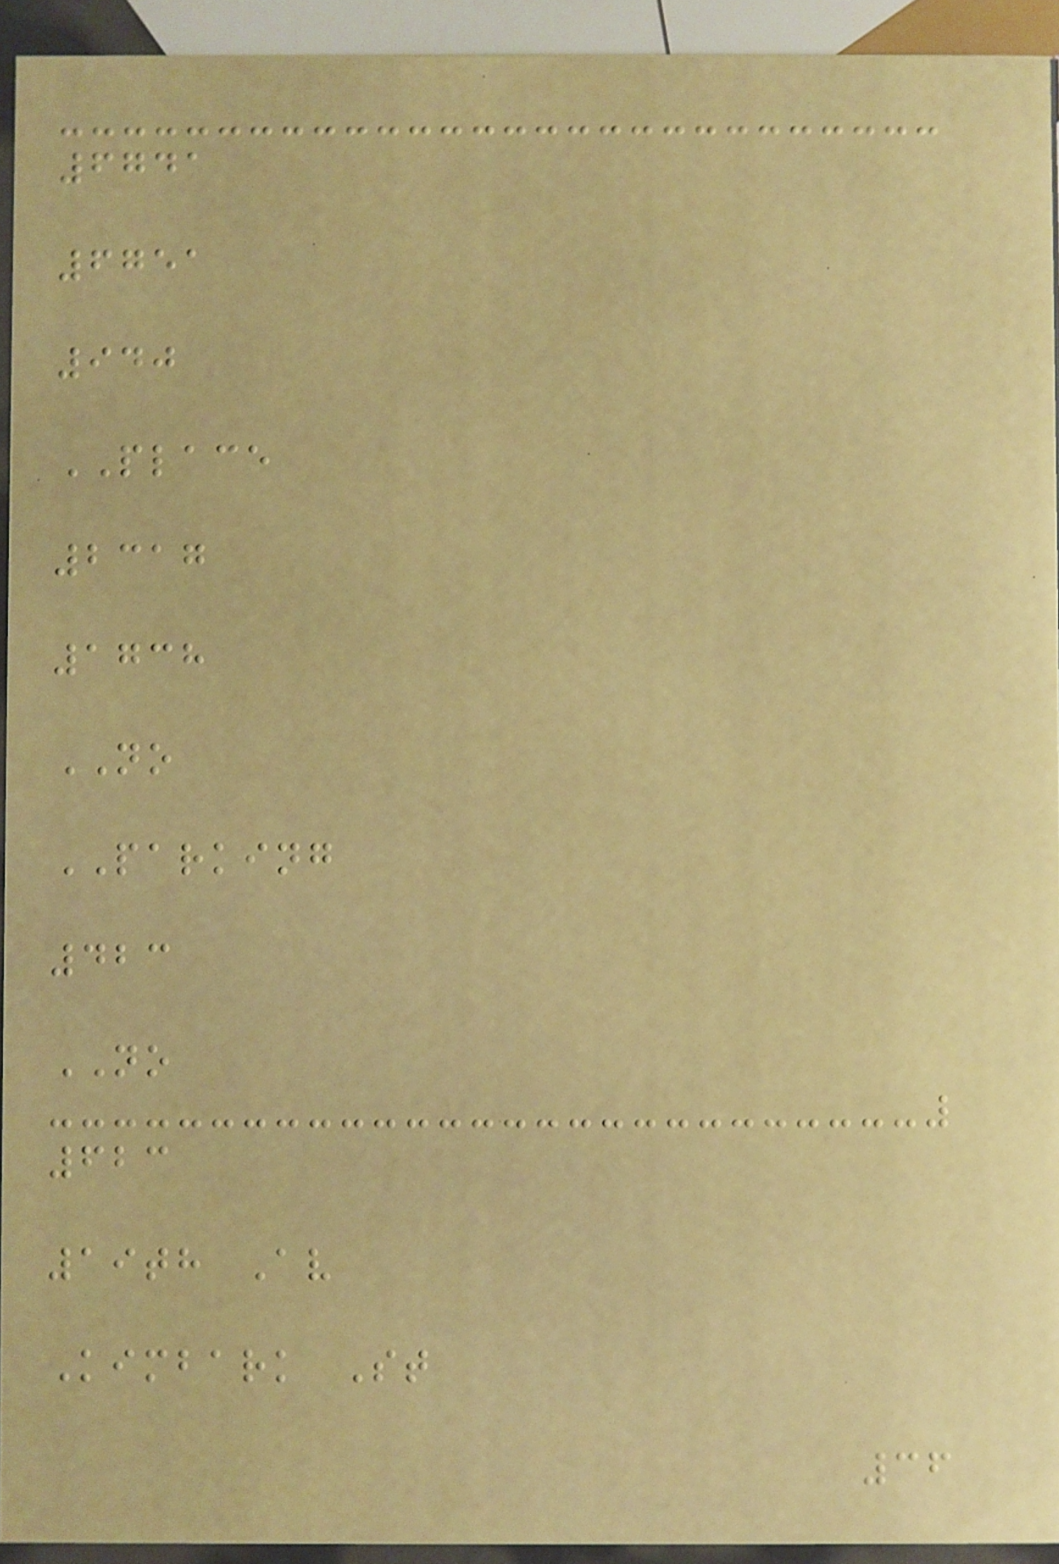6741
6751
940
PLACE
2317
1738
NO
PARKING
423
NO
623
19th Av
Kimbark St
36
